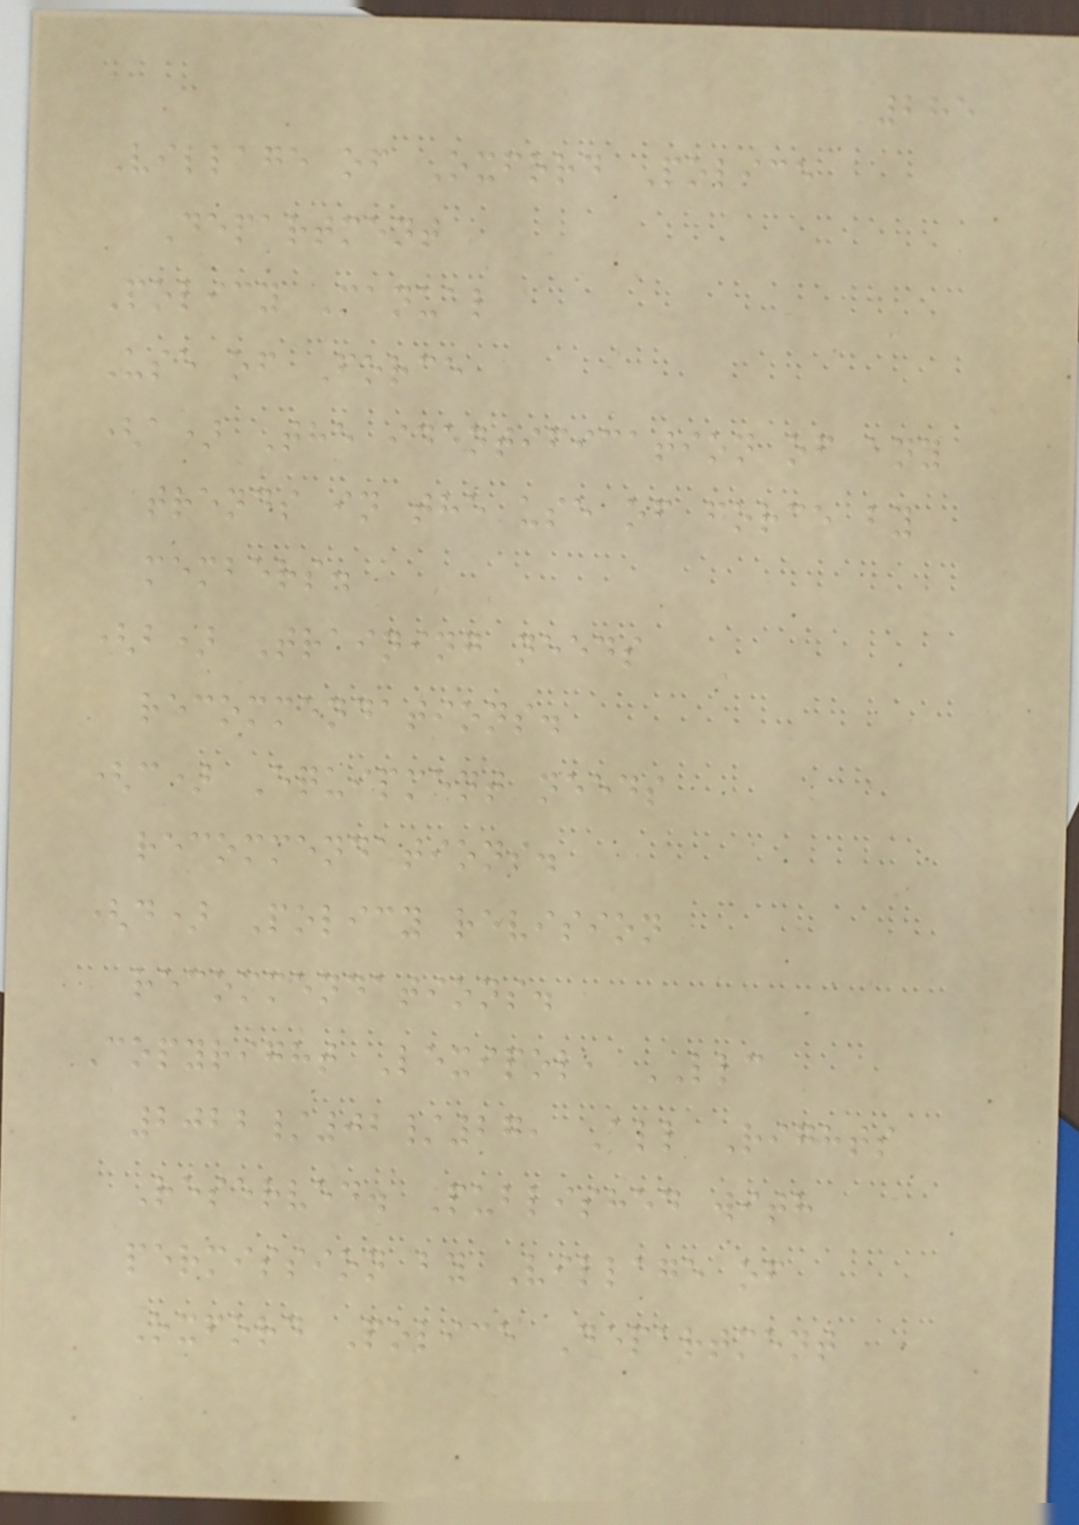285
Village of Oxford Police
Department
Policy Manual
Use of Force
(a) The identification of any
trends in the use of force by
members.
(b) Training needs
recommendations.
(c) Equipment needs
recommendations.
(d) Policy revision
recommendations.
Copyright Lexipol, LLC
2022/02/27, All Rights
Reserved. Published with
permission by Village of
Oxford Police Department
